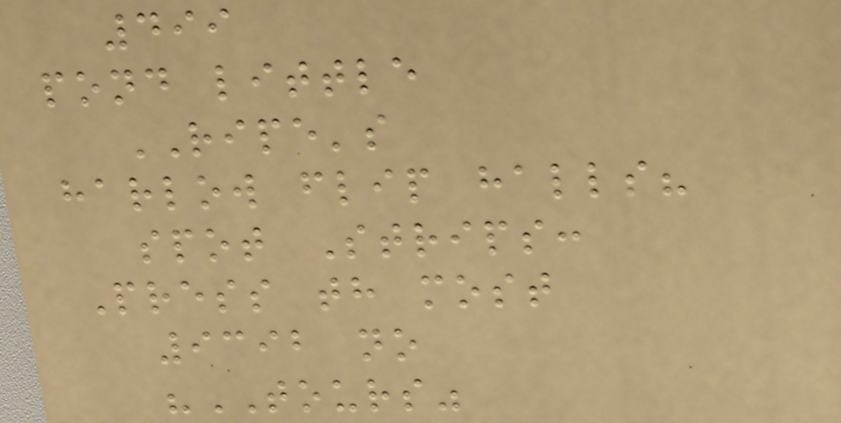499
pond little
RIPE's
harlow flip halls?
spot Strips:
Press th most
9392 no
"TOURS"
